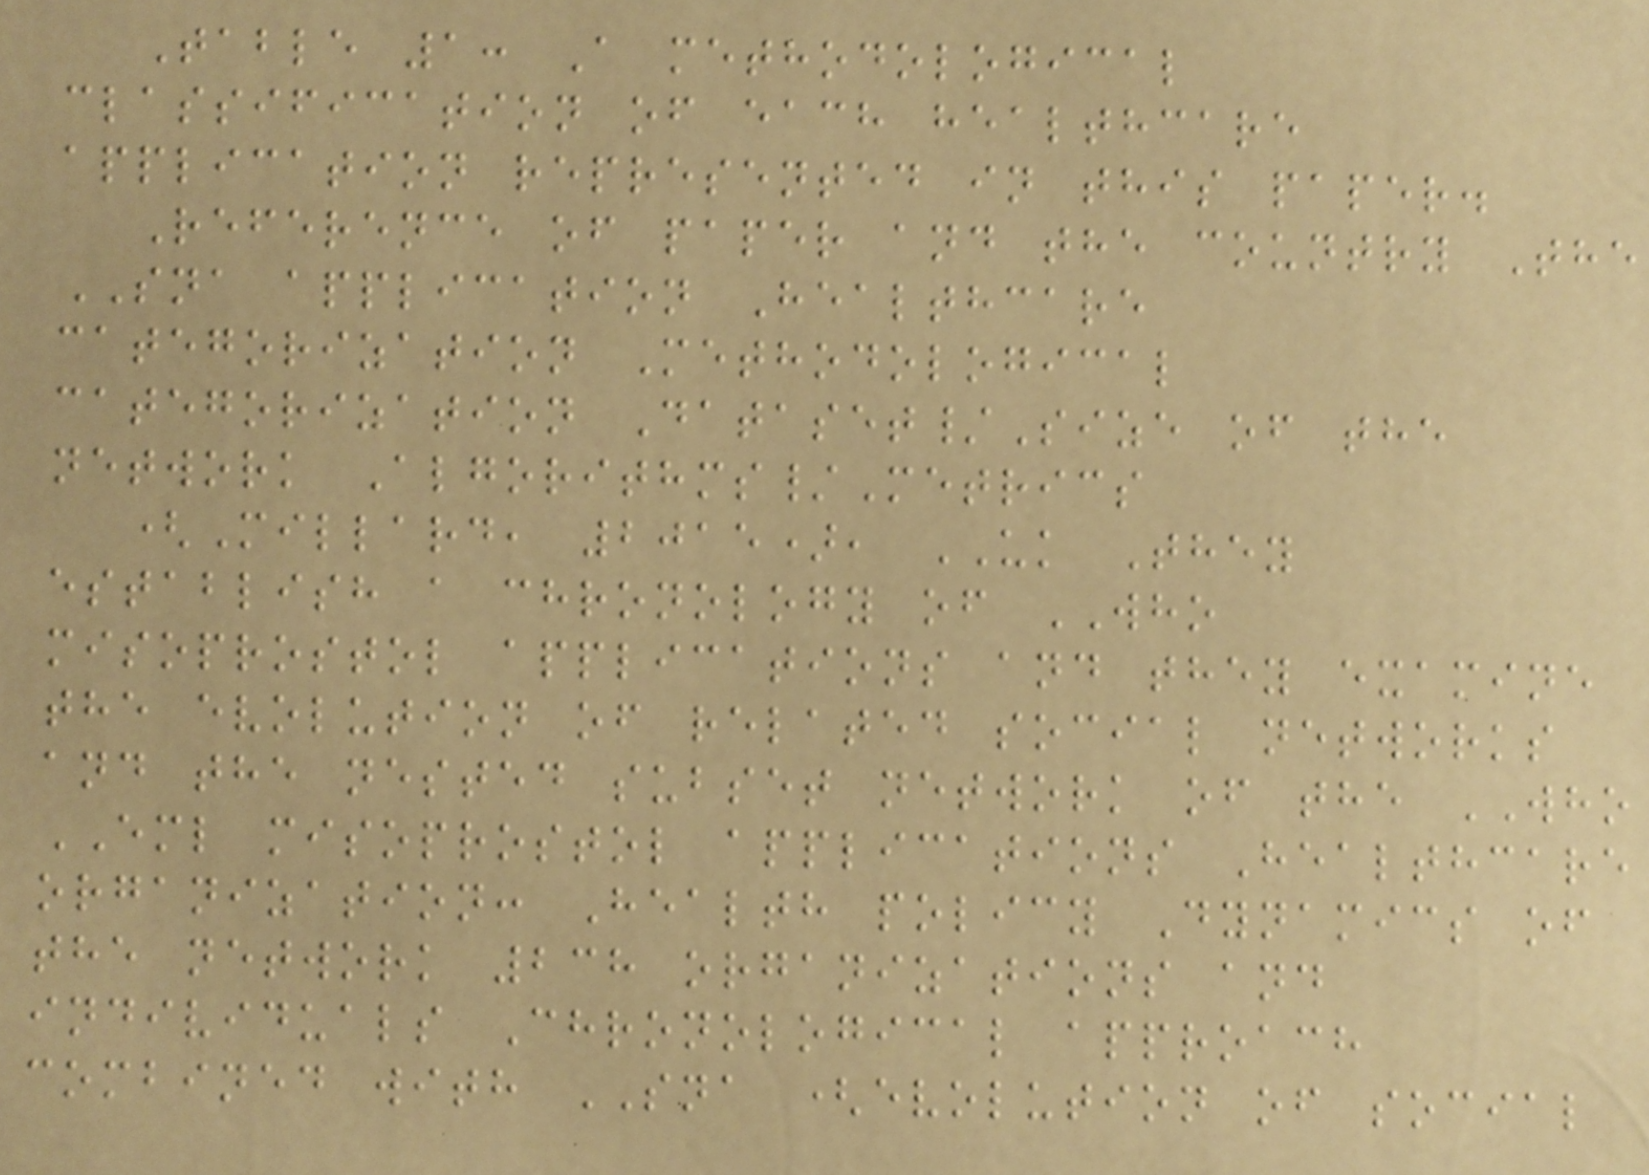Table 1: A methodological
classification of each healthcare
application represented in this paper.
Reference of paper and the country The
SNA application Healthcare
categorization Methodological
categorization Dataset/Size of the
network Algorithms/Metrics
(Millard, 2015), UK They
establish a chronology of WHO
misoprostol applications and they examine
the evolution of related social networks
and the nested subset network of the WHO
EML misoprostol applications Healthcare
organization: Health policy Dynamics of
the network 238 organizations and
individuals Chronological approach
combined with SNA (evolution of social
